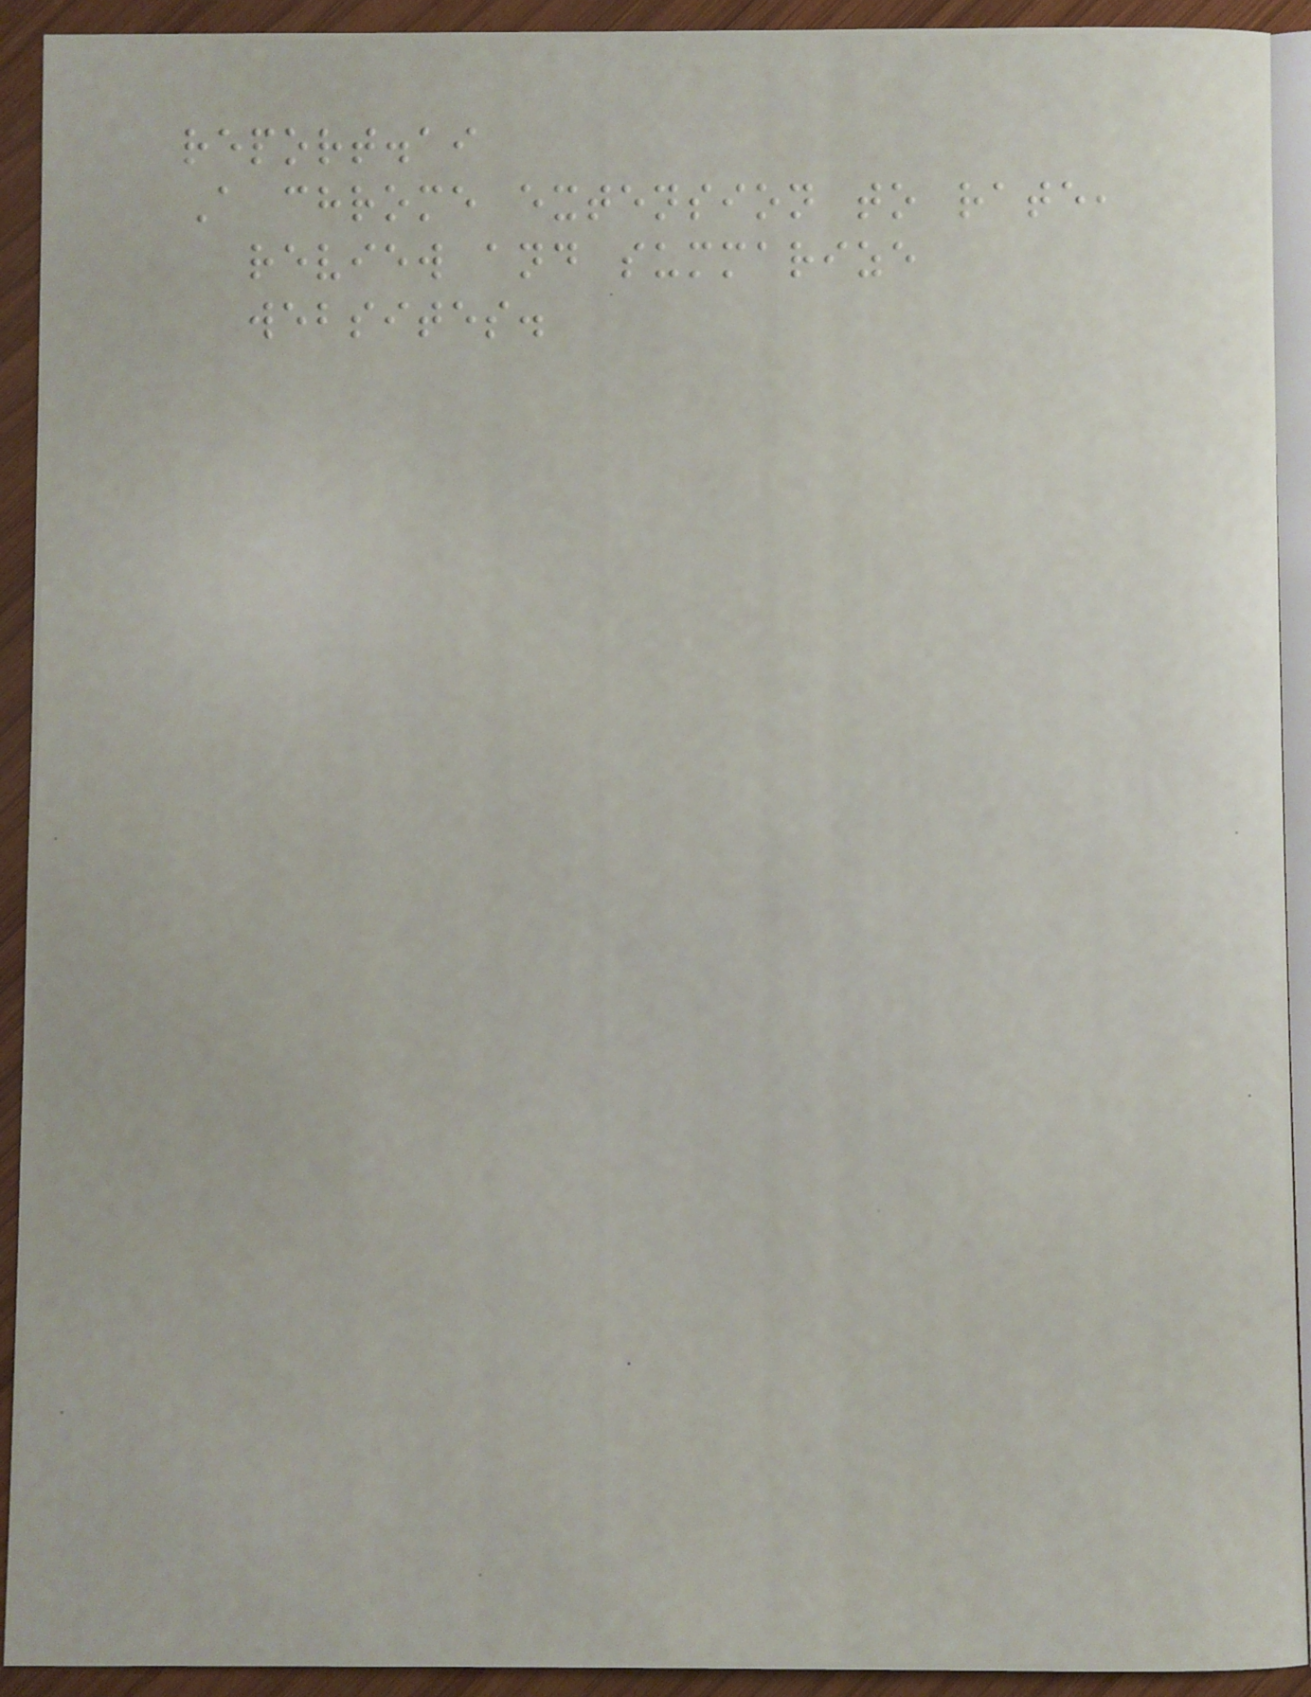report.ai
A chrome extension to rate,
review and summarize
websites.
